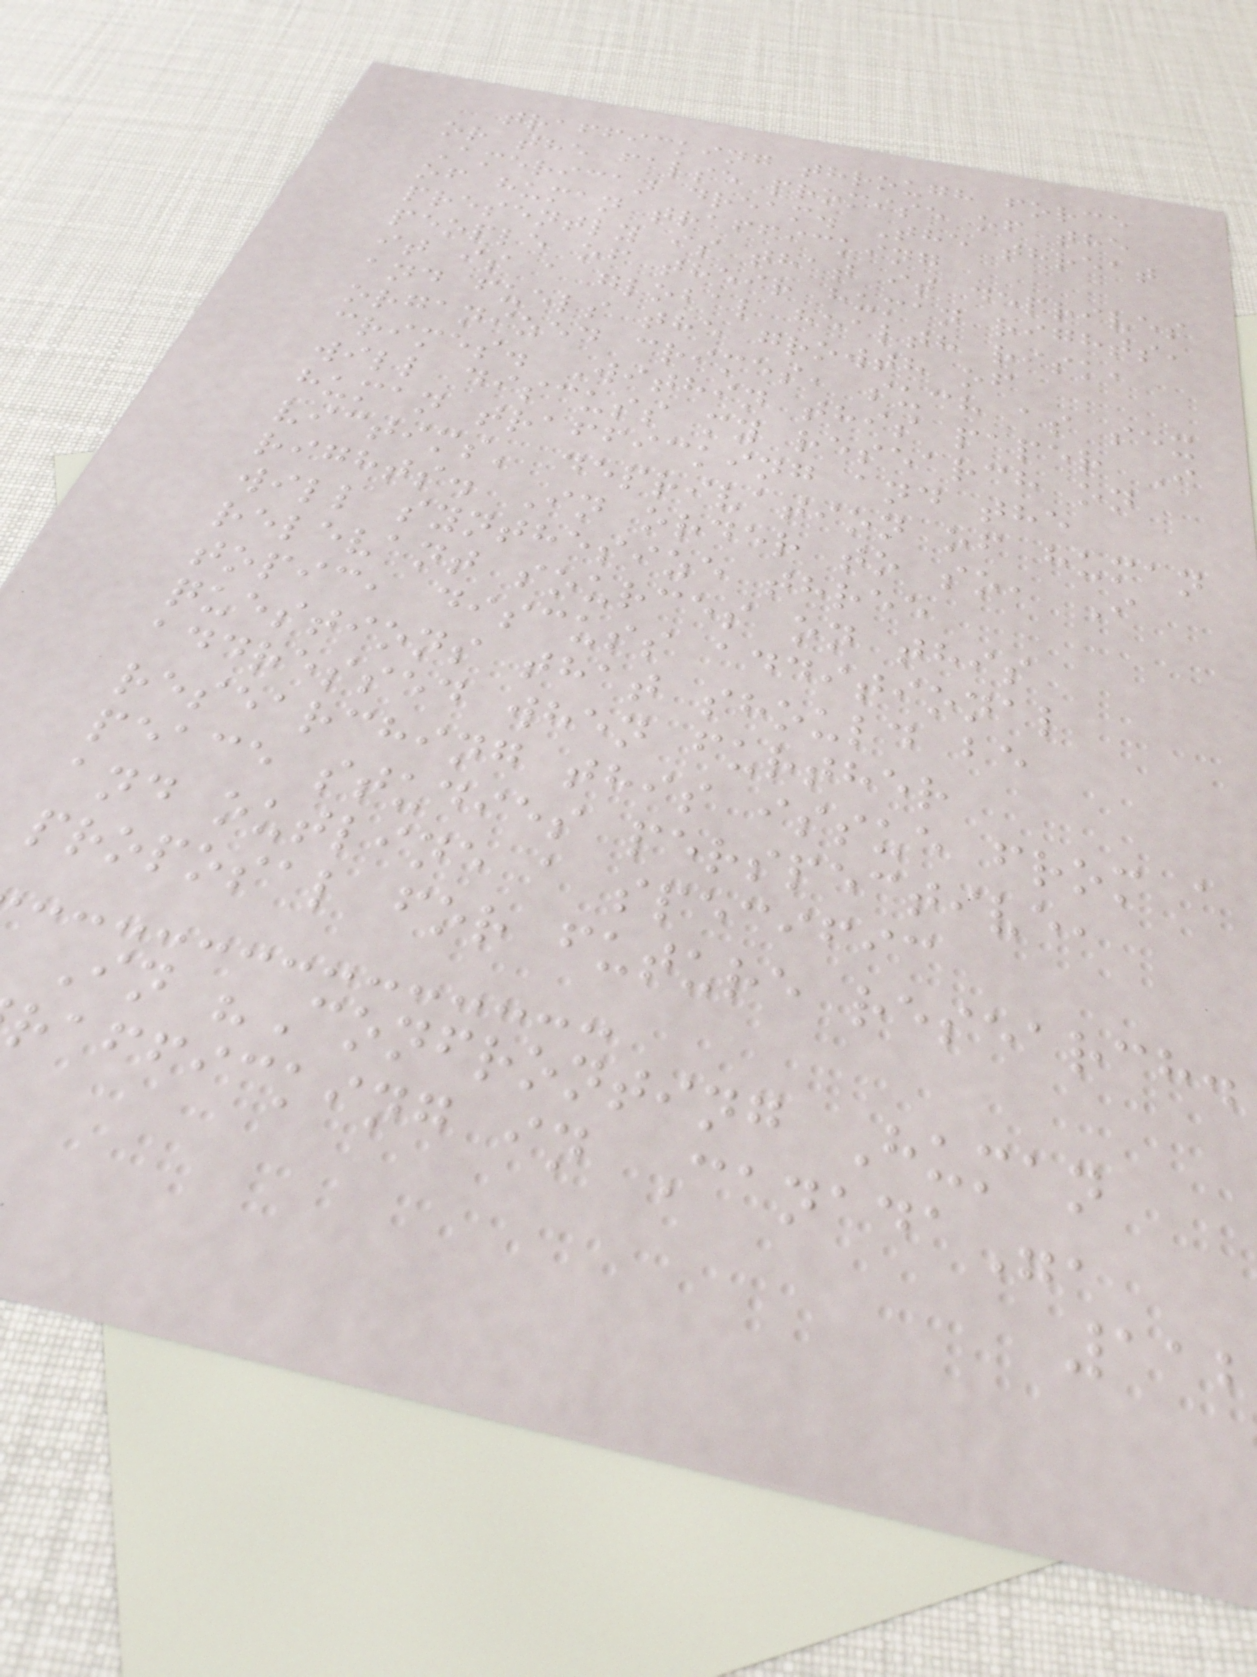trafficking through force
or the false promise of the
American dream. The threat
of human trafficking
presently is that it deprives
people of their human rights,
it is a global health risk,
and fuels the growth of
organized crimes, such as sex
crimes. Within this paper I
will discuss my research on
human trafficking and the
victims' deprivation of human
rights. In order to so, I
will synthesize three
relevant sources on this
topic, discuss additional
questions that should be
addressed when further
researching this issue from a
peace studies perspective,
and outline a specific
proposal for future research.
In "Confronting Human
rafficking in Canada",
112
